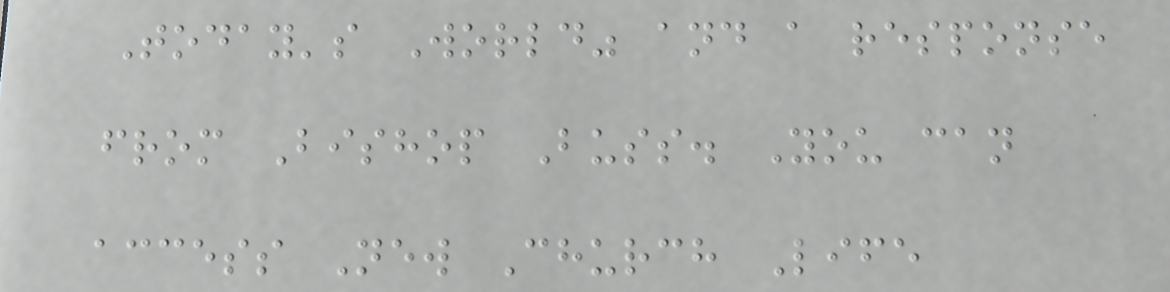Today's World" and a response
from Bishop Buss. You can
access New Church Life
